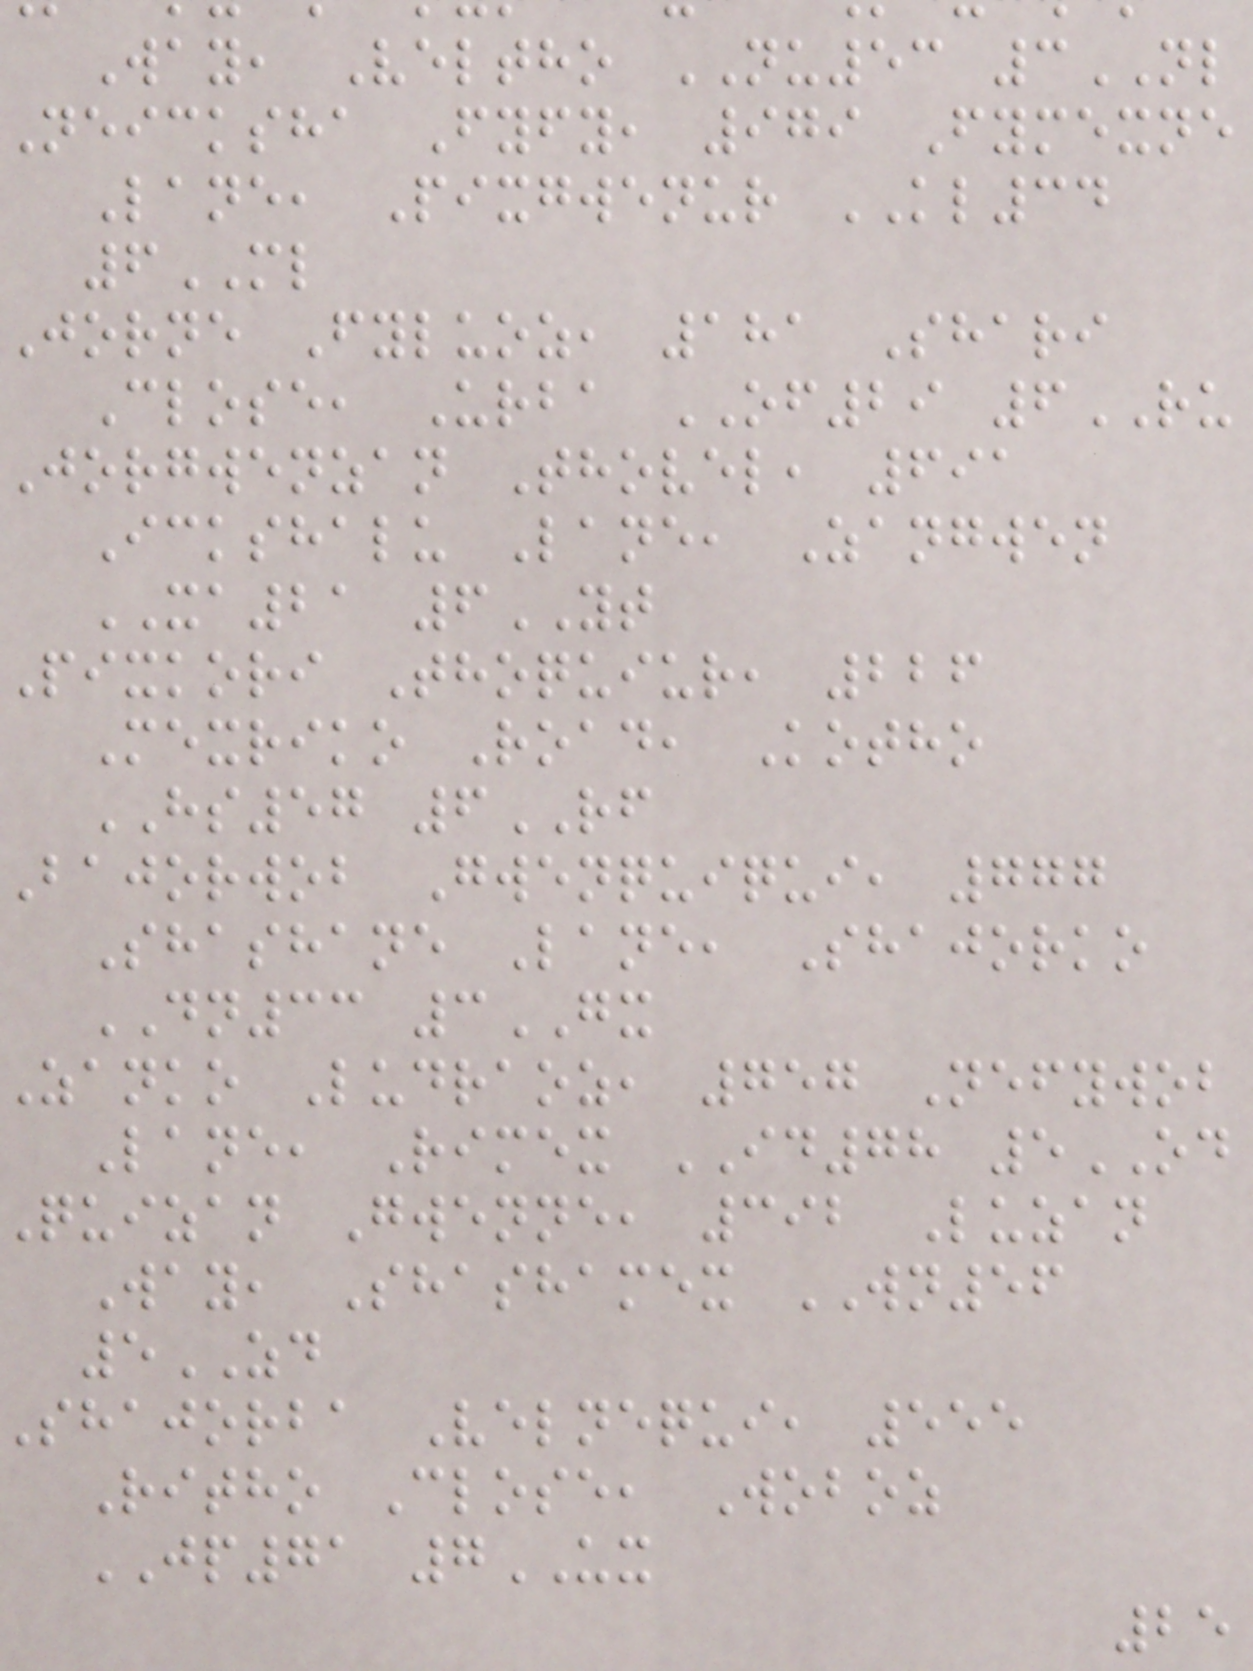Way, Veltho NU53 3NL
Neicksha Fyfy, 979 Fymexne
Lane, Pixgwenur KL34
6ML
Jorne Fyluoz, 181 Shari
Close, Urba OF29 6RU
Jorgwenzan Thovel, 691
Ickshalu Lane, Zangwen
XA21 6YT
Pixkori Thoquiur, 226
Mexriko Road, Kotho
HS57 6RF
Bajorwob Gwenquiqui, 777
Shashane Lane, Shajorko
DN33 3GX
zanko Ludraoz, 757 Nefywob
Lane, Rimex ID78 5OD
quizan Gwenne, 392 Luzan
Way, Shashamex WN56
5ZD
shajorba Velnequi, 555
Ritho Close, Woboz
JP71 7UX
25
